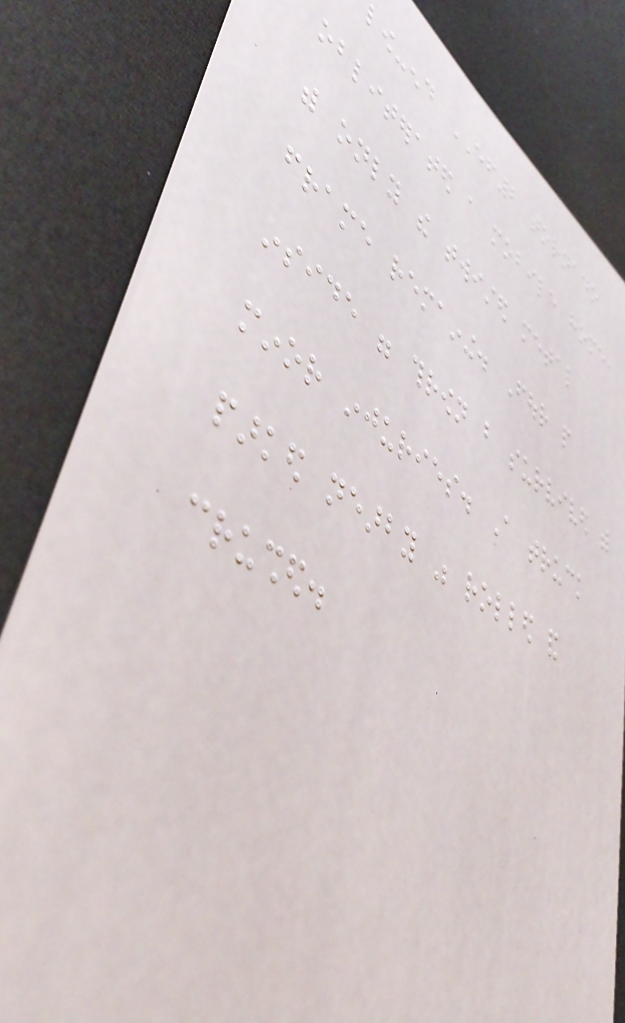low-end EF2 tornado
obliterated a mobile home,
with only the twisted metal
frame remaining. Four people
inside were thrown but survived with
minor injuries. A truck
parked nearby was rolled and
crushed.
